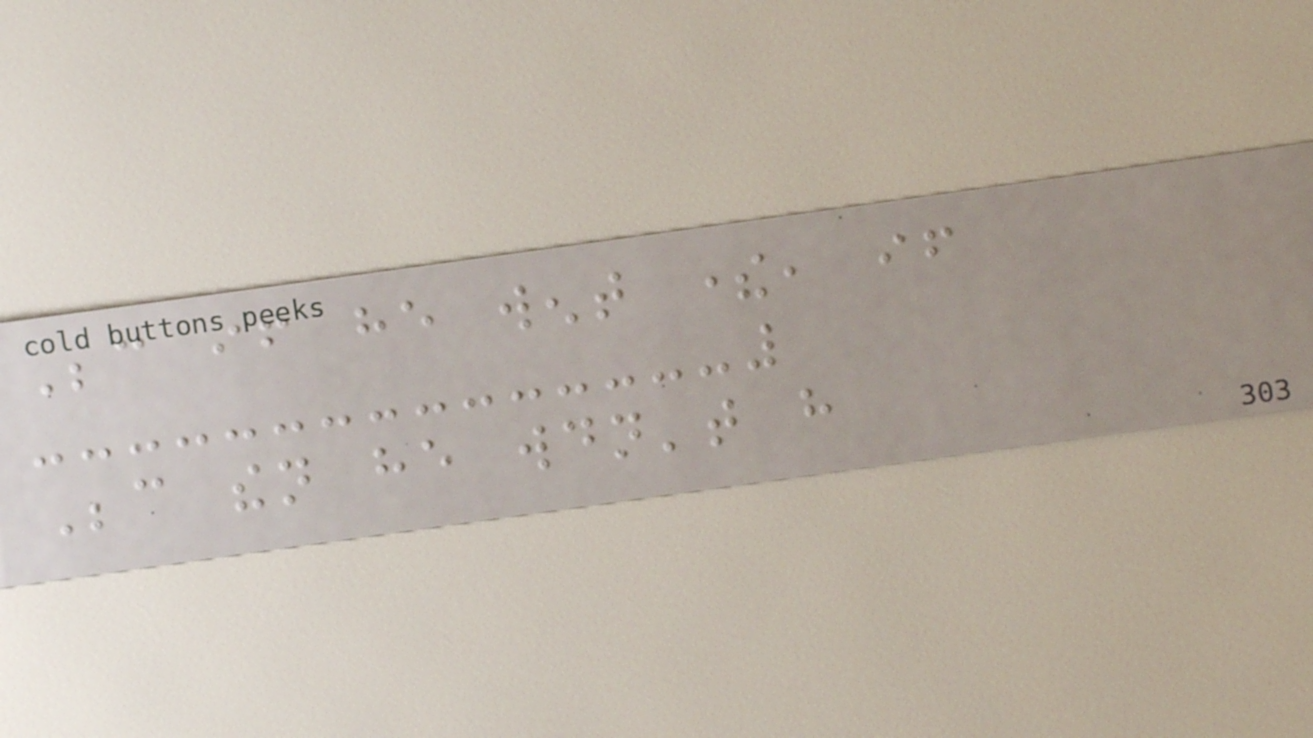Because if he went there, if
Because then he wouldn't have
